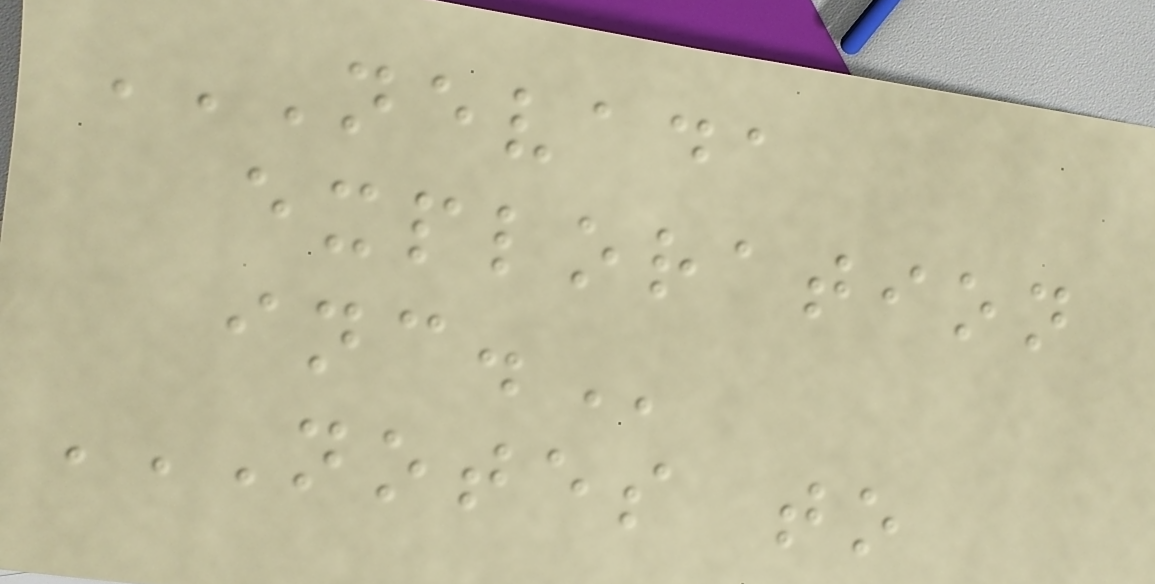NEVADA
EXPLORATION
INC.
NOTES TO
